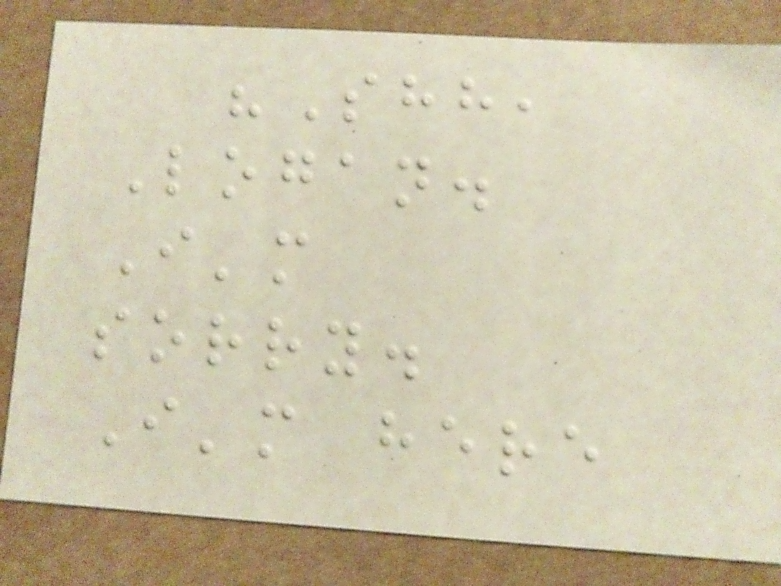"Shh,
Logan.
I'm
sorry.
I'm here
